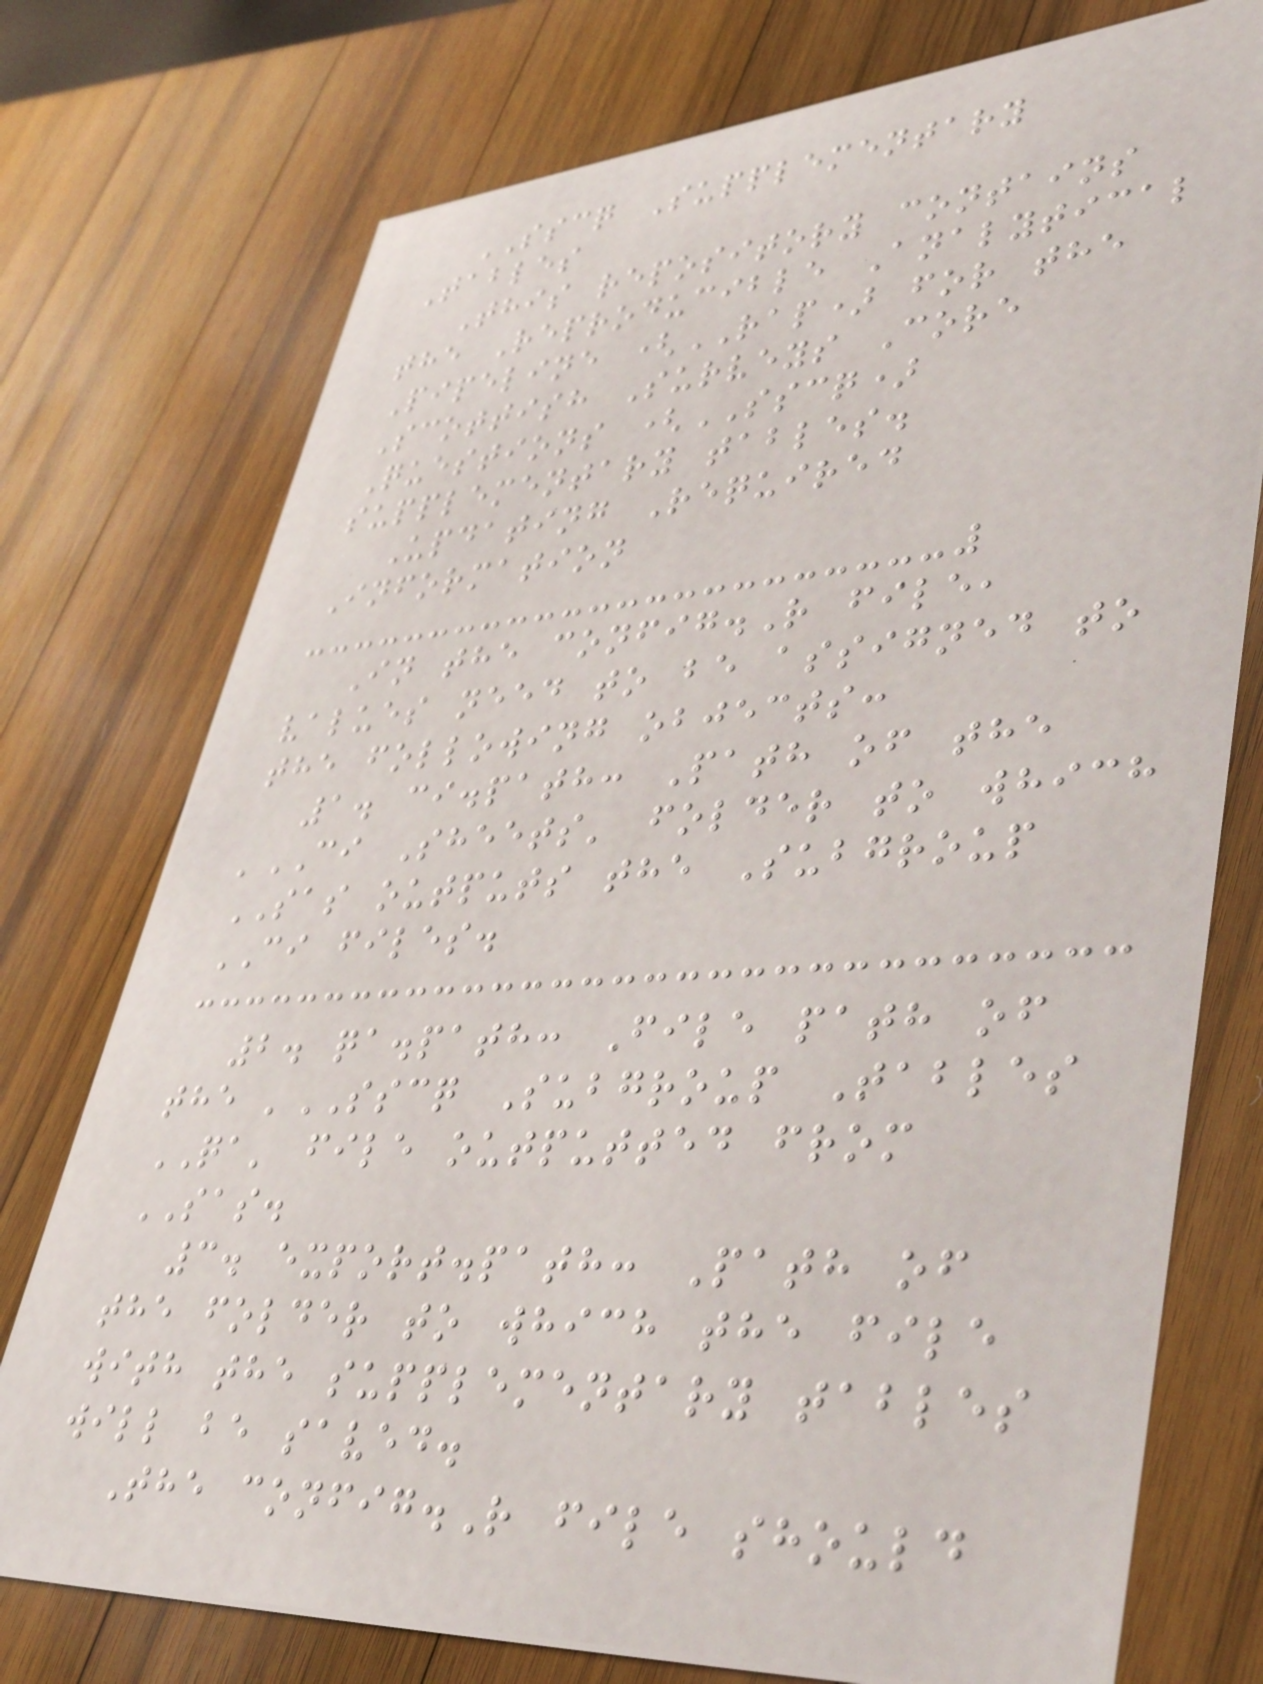SSCQ Supplementary
Tables
This repository contains
the Reproducible Analytical
Pipeline (RAP) for the
Scottish Surveys Core
Questions (SSCQ)
supplementary tables.
Updating Required
Information
In the config.R file,
values need to be assigned to
the following objects:
1. ci.path: Path of the
'CI Sheets' folder to which
SAS outputs the Subgroup
CI files.
2. qa.path: File path of
the 'SSCQ Subgroup Tables
QA' file outputted from
SAS.
3. export.path: Path of
the folder to which the file
with the supplementary tables
will be saved.
The config.R file should
